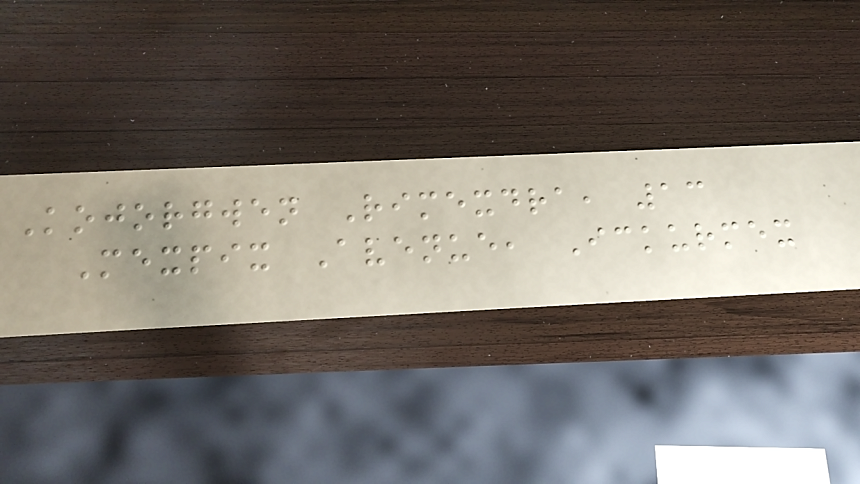Kojorgwen Rimexdra, 13
Mexpix Avenue, Ickurmex
